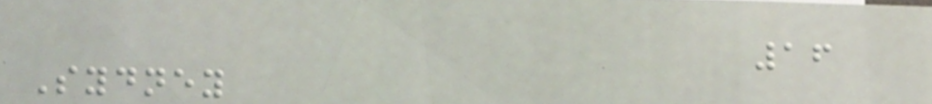16
Sydney
